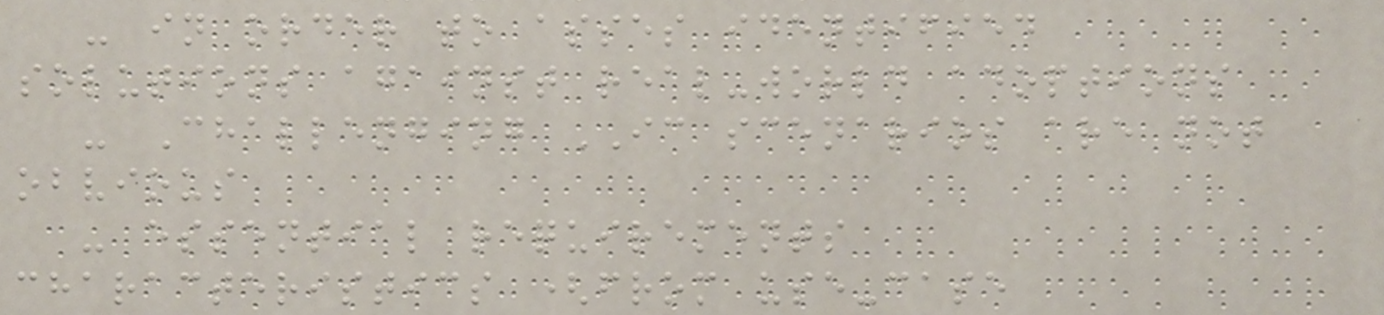- in order to asses identified
solutions against real-world adoptions
- Challenging IC scenarios are not
obvious
- essential requirements
characteristics (from use-case
